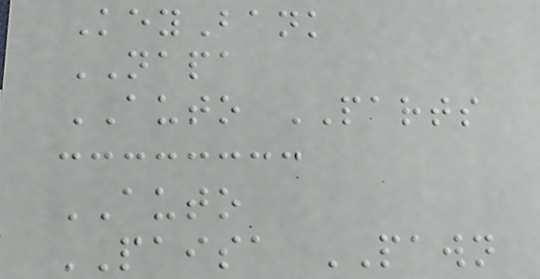KeyBank
NAPA
AUTO PARTS
AUTO
PAISA PAWN
